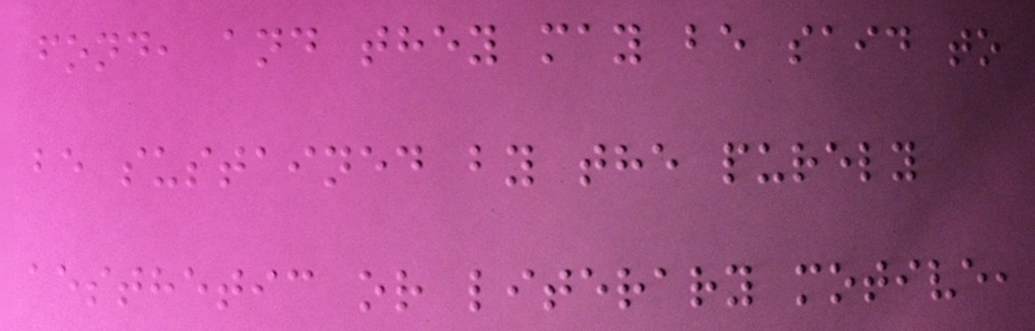fond, and they may be said to
be sustained by the purely
aesthetic or literary motive,
